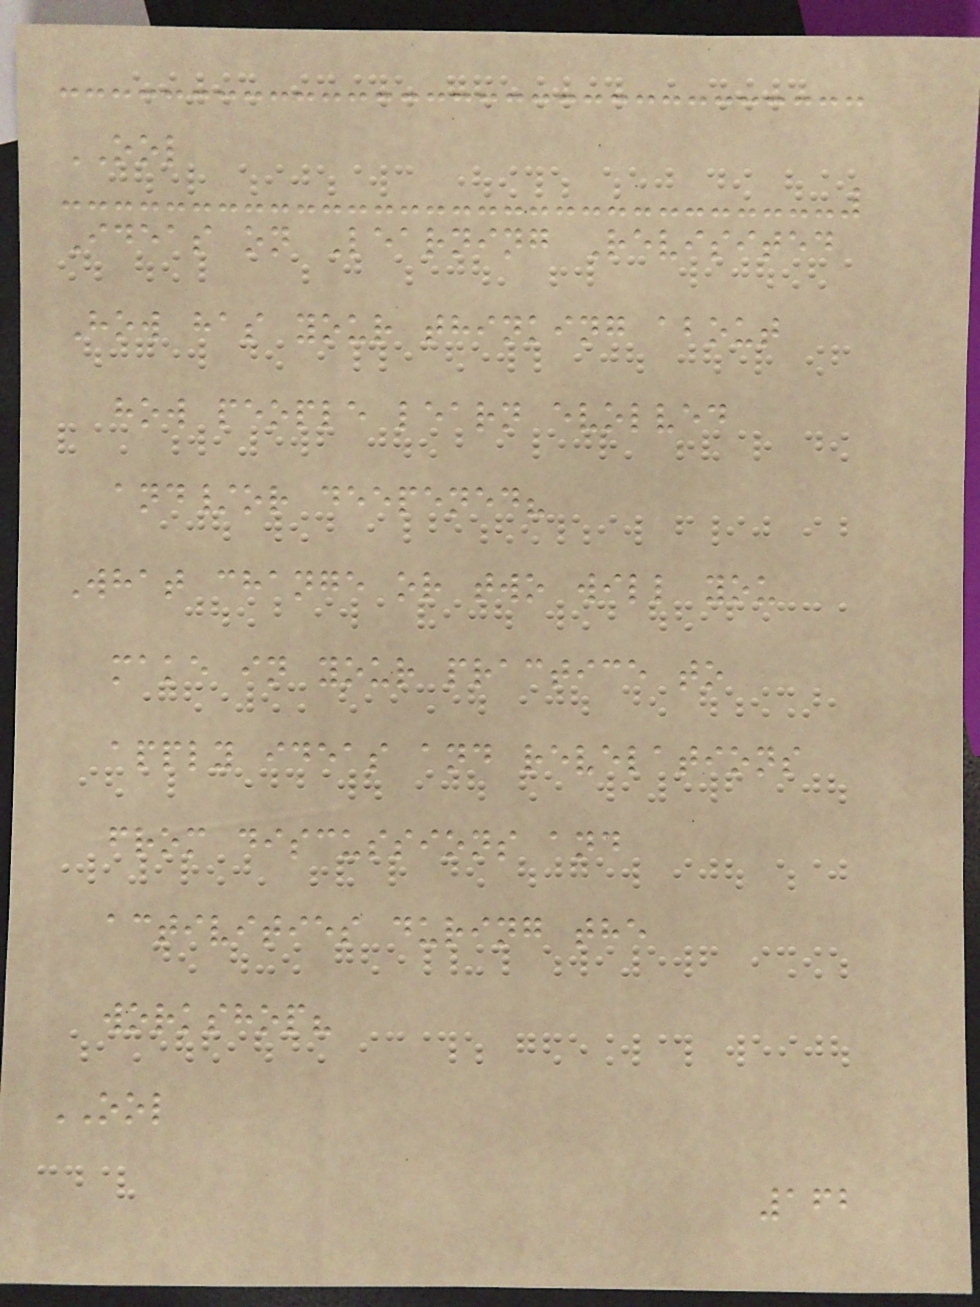OOL
Ideas on Learning Revisited
How has your thinking about
how people learn evolved
and/or deepened?
What change or two will you
make in your practice to
apply ideas and revelations
from discussions and
activities during the
workshop?
OOL
162
